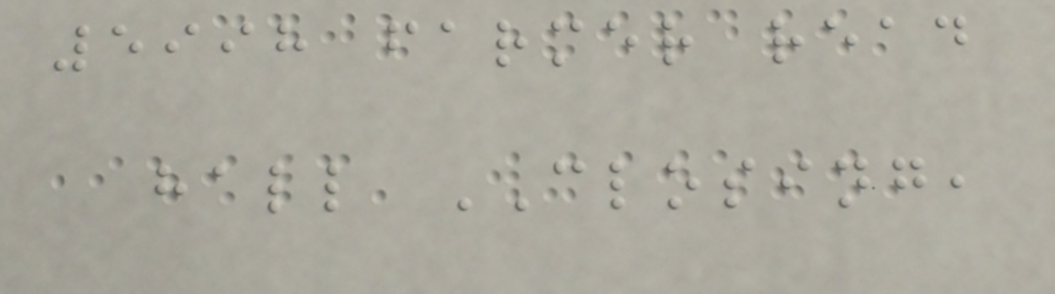5998 farmer read
hall CLOSING,
